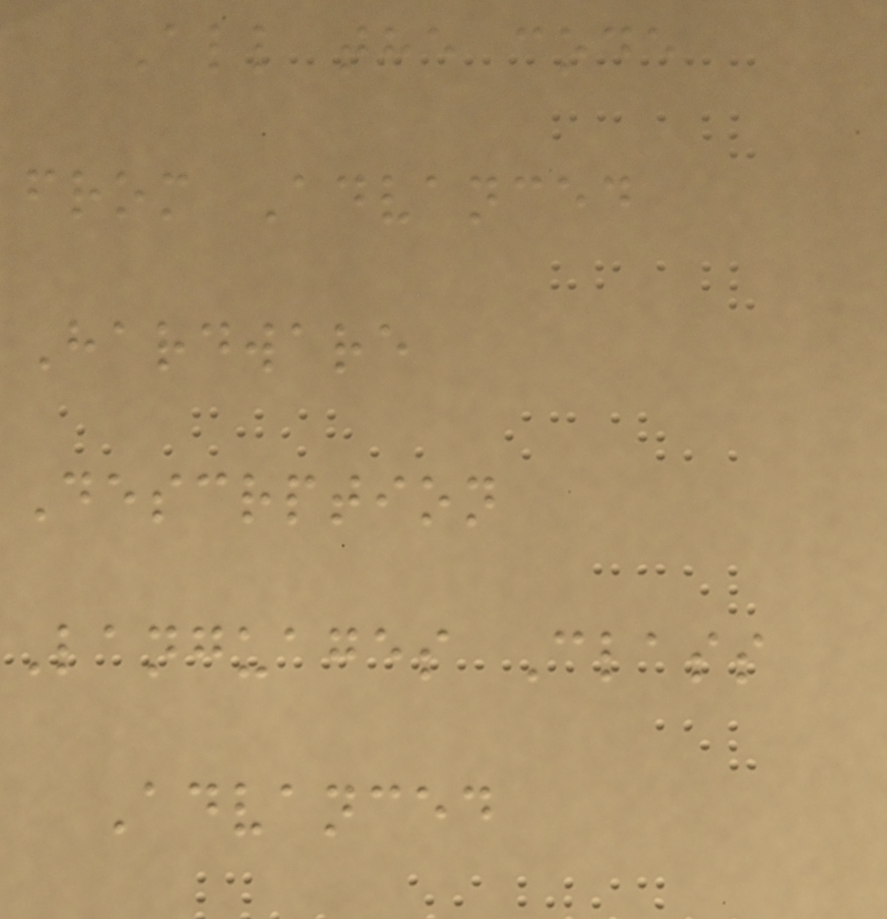All the code
from Advanced
Hardware
Descrption
Languages Class
Advanced
